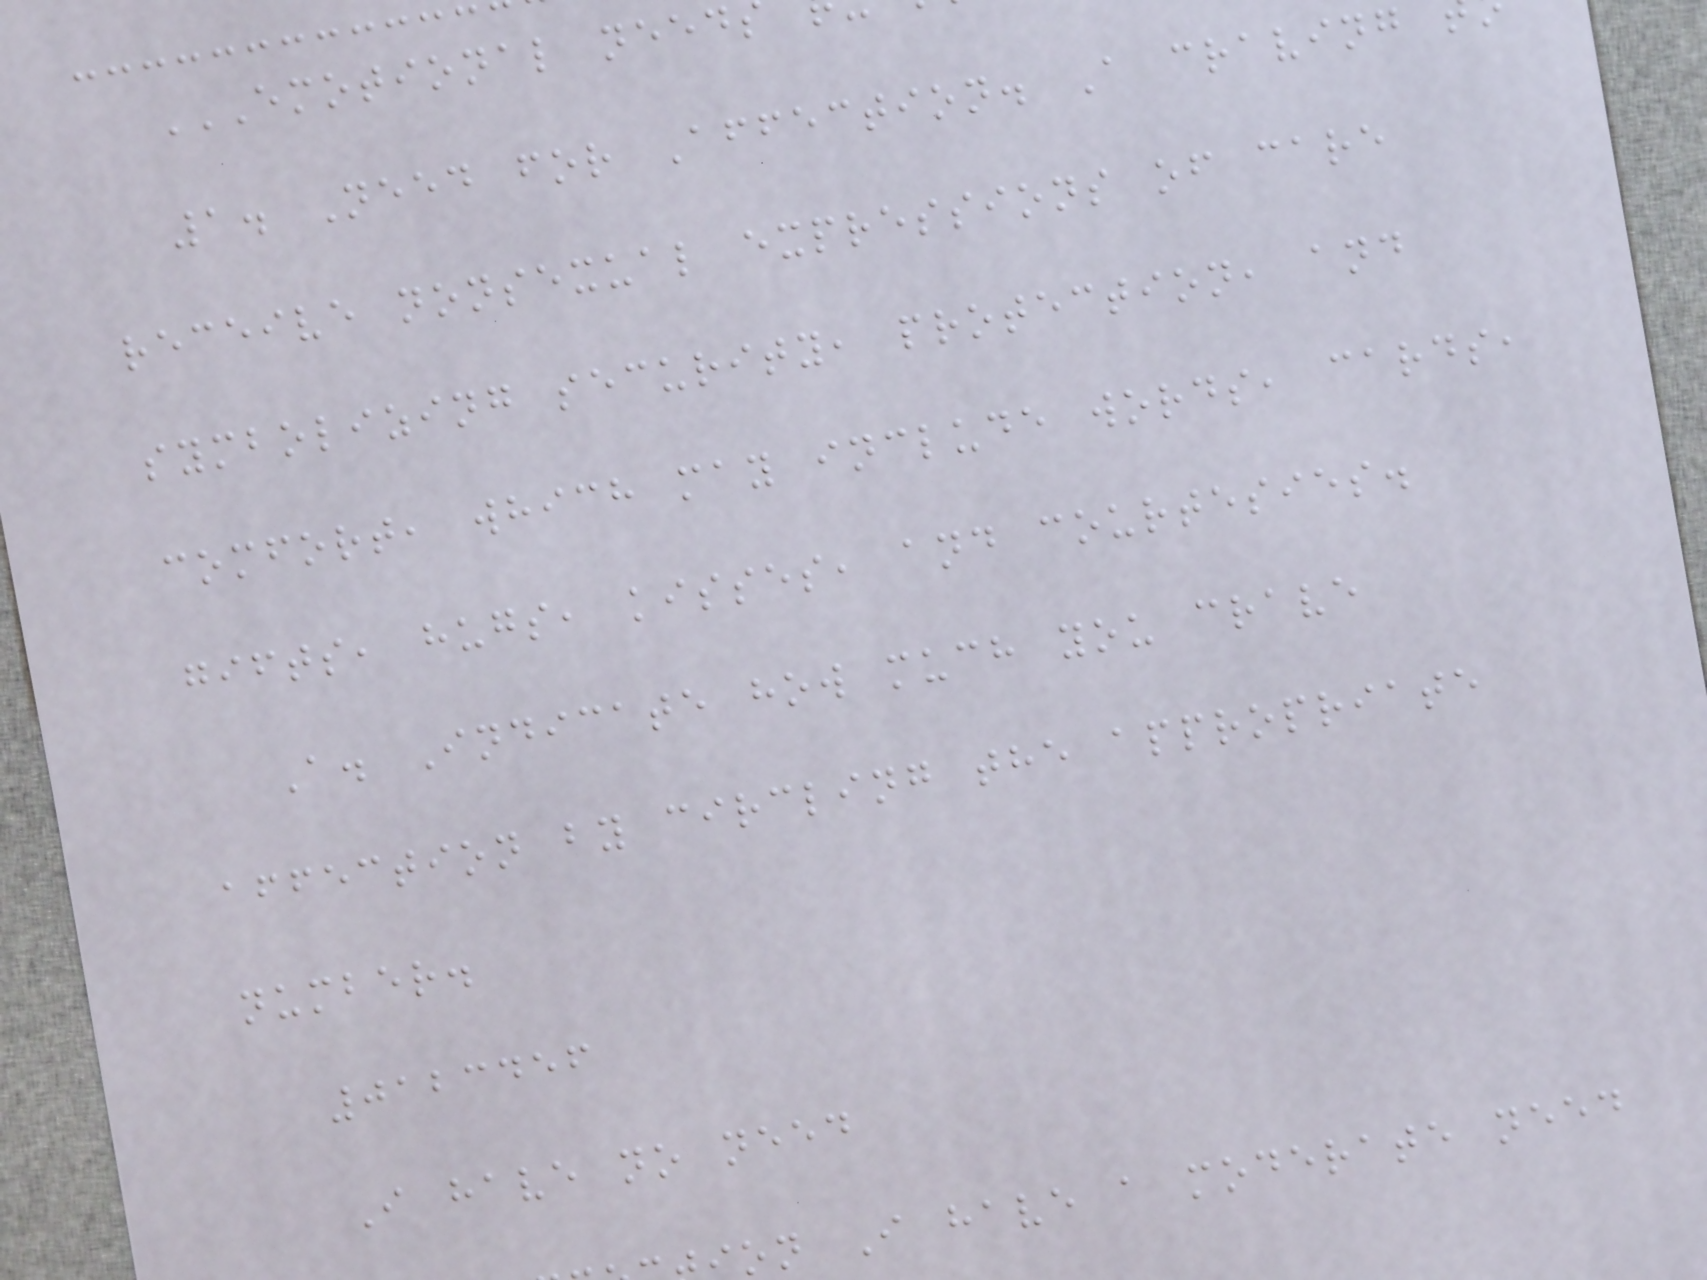1. Need for Affection. A craving
receive nonsexual expressions of care
symbolizing security, protection, and
comfort, which may include words, cards,
gifts, hugs, kisses, and courtesies.
A. Indicate how much you crave
affection by circling the appropriate
number.
0123456
I have no need
on I have a moderate need
